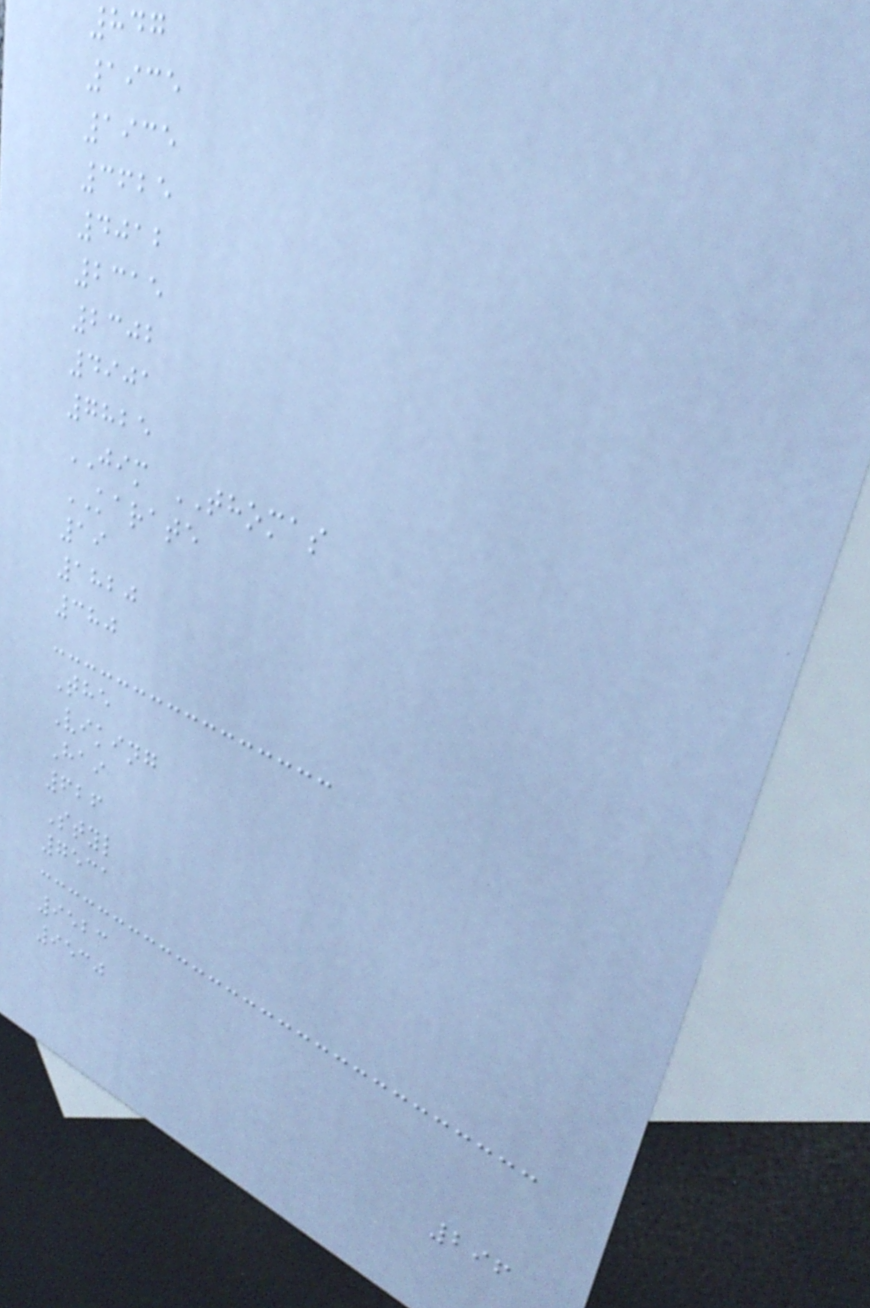847
1935
1935
3625
4012
2315
2302
4901
7825
JIM THOMAS
KARATE
19
1820
380
The
Viking
Hai
626
Styl
7531
9523
9530
296
